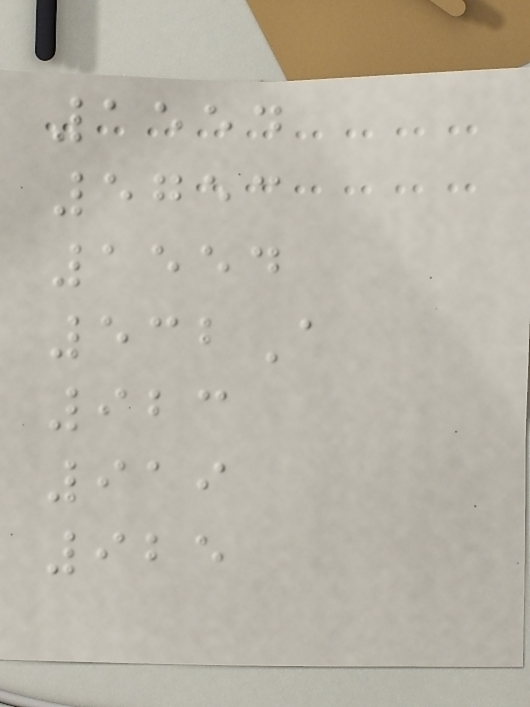1554
5753
1554
532A
923
919
925
